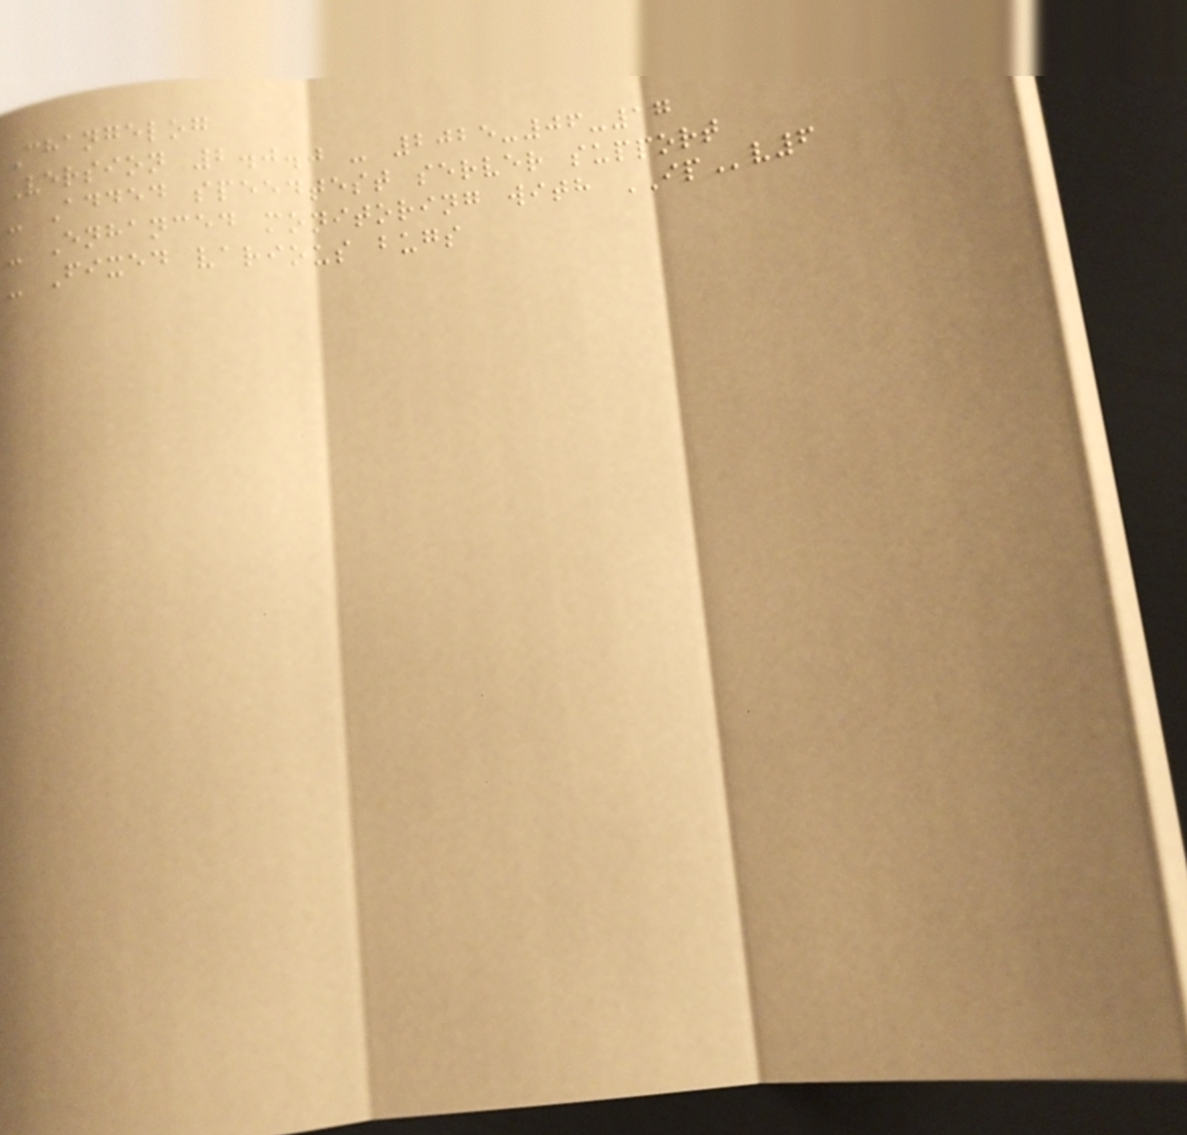Changelog
Version 2.0.0 - 2025-06-17
- Added speedtest server support
- Enhanced monitoring with IPv6
- Fixed various bugs
